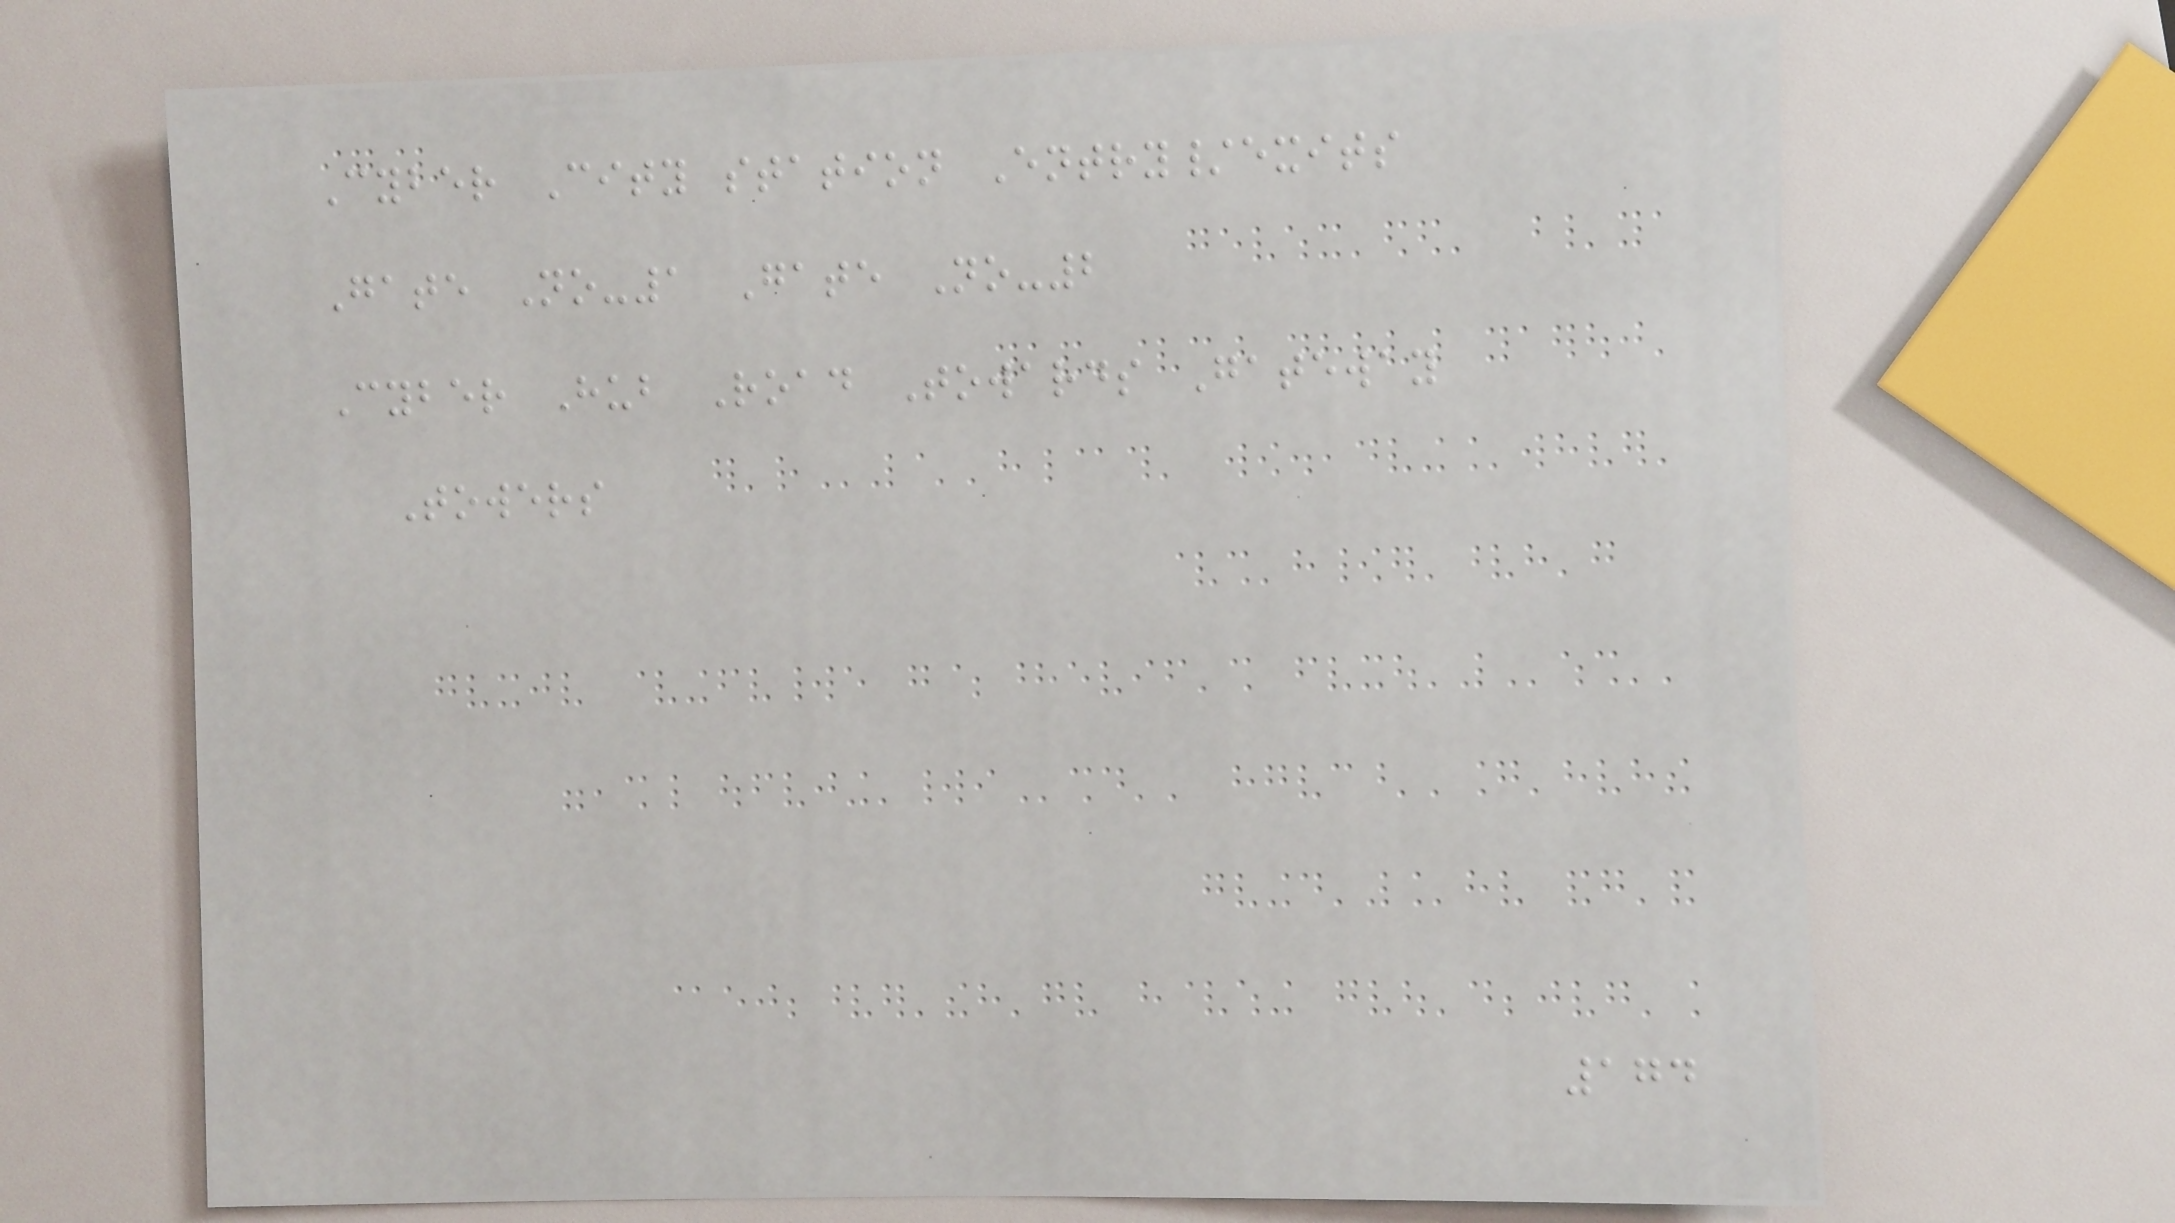Cyber City station Entry/exits
Gate No-1 Gate No-2
Cyber Hub Road Towards Gateway
Towers
174
